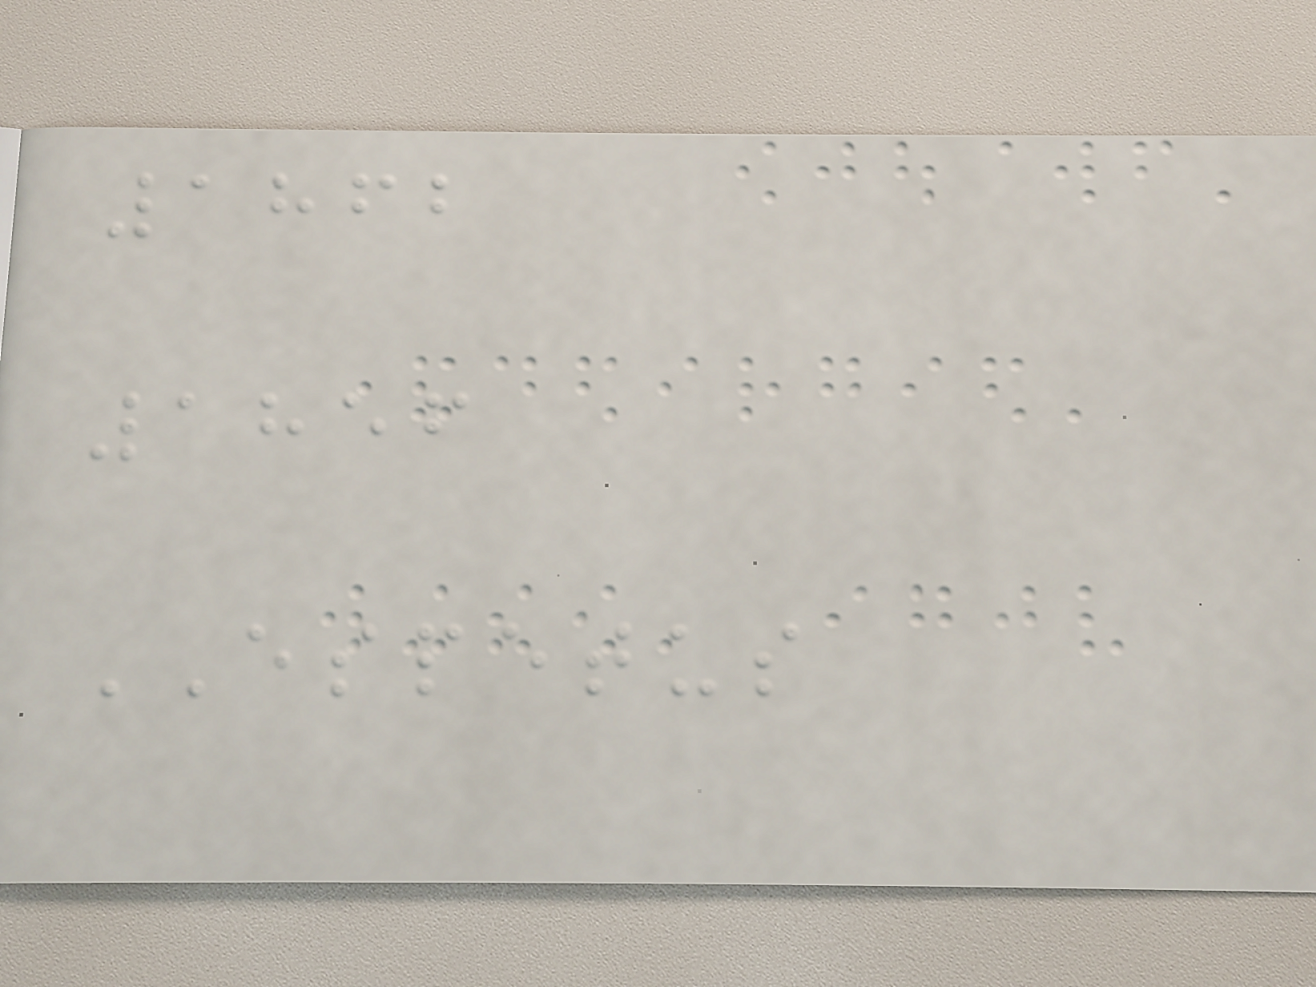1862
1856
ESPETUS
